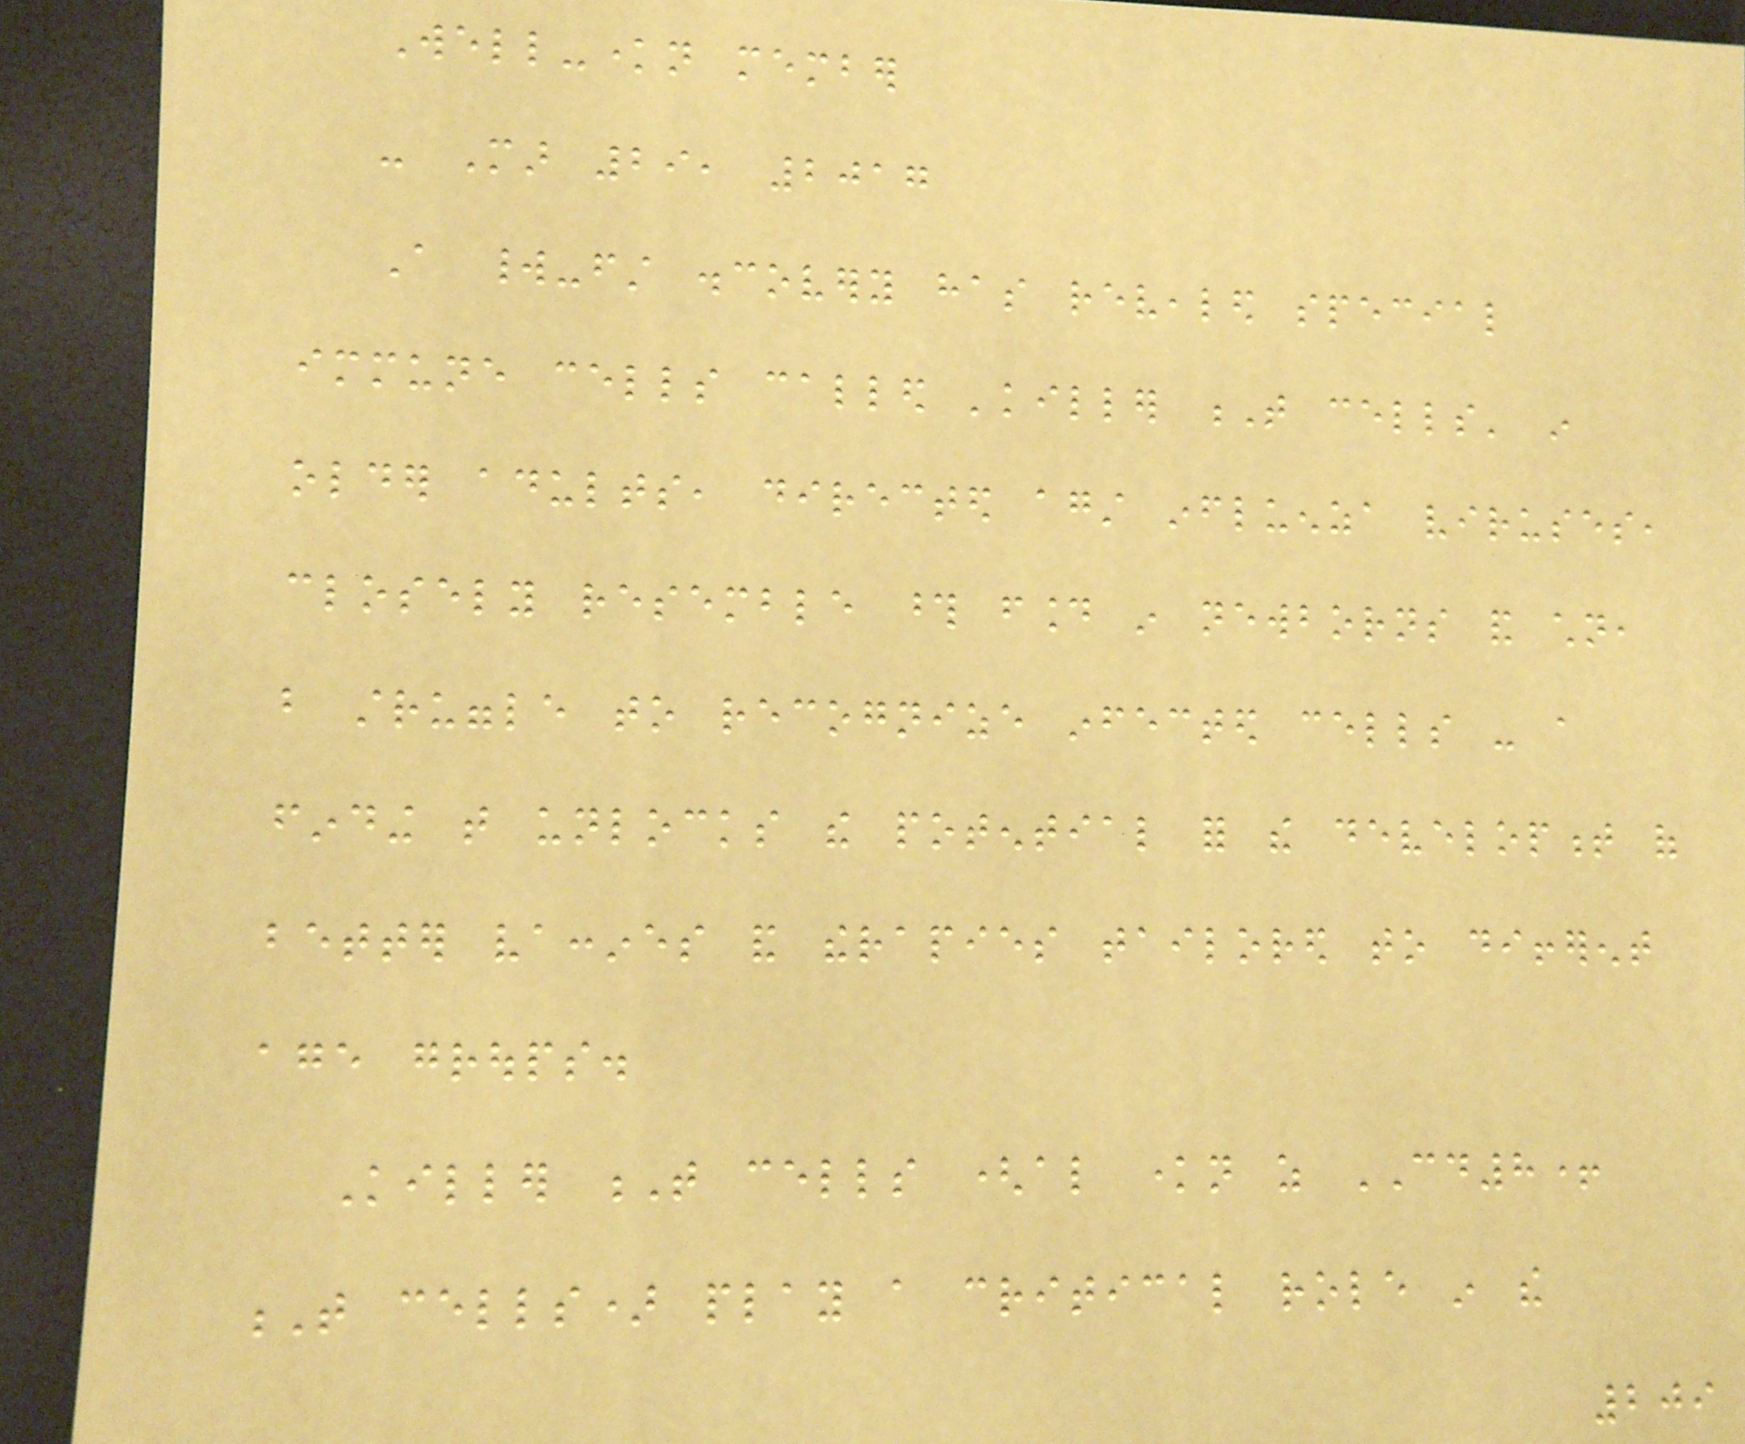Well-known member
- Mar 29, 2017
A world-first discovery has revealed special
immune cells called 'killer T cells' in
older adults, directed against influenza viruses,
closely resemble those found in newborns and children,
but struggle to recognize infected cells - a
finding that unlocks the potential for the development of
better vaccines and therapies tailored to different
age groups.
Killer T cells (also known as CD8+
T cells) play a critical role in the
209
